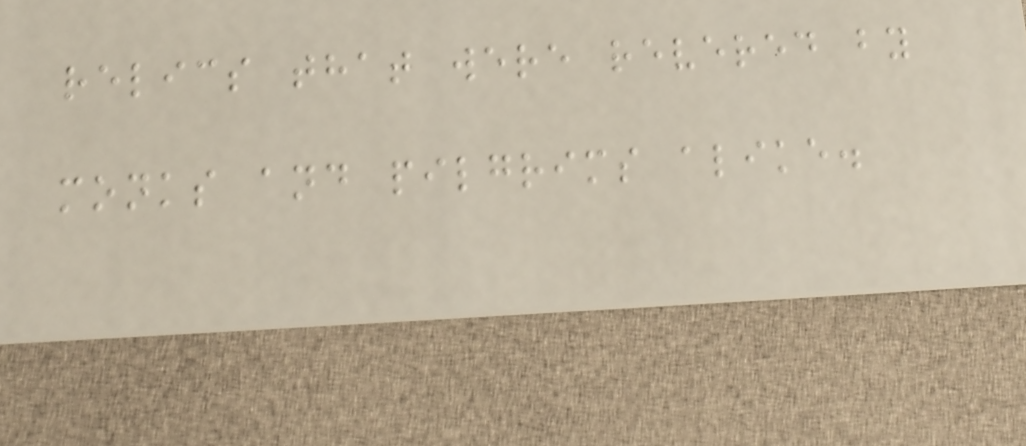relics that were revered by
monks and pilgrims alike.
